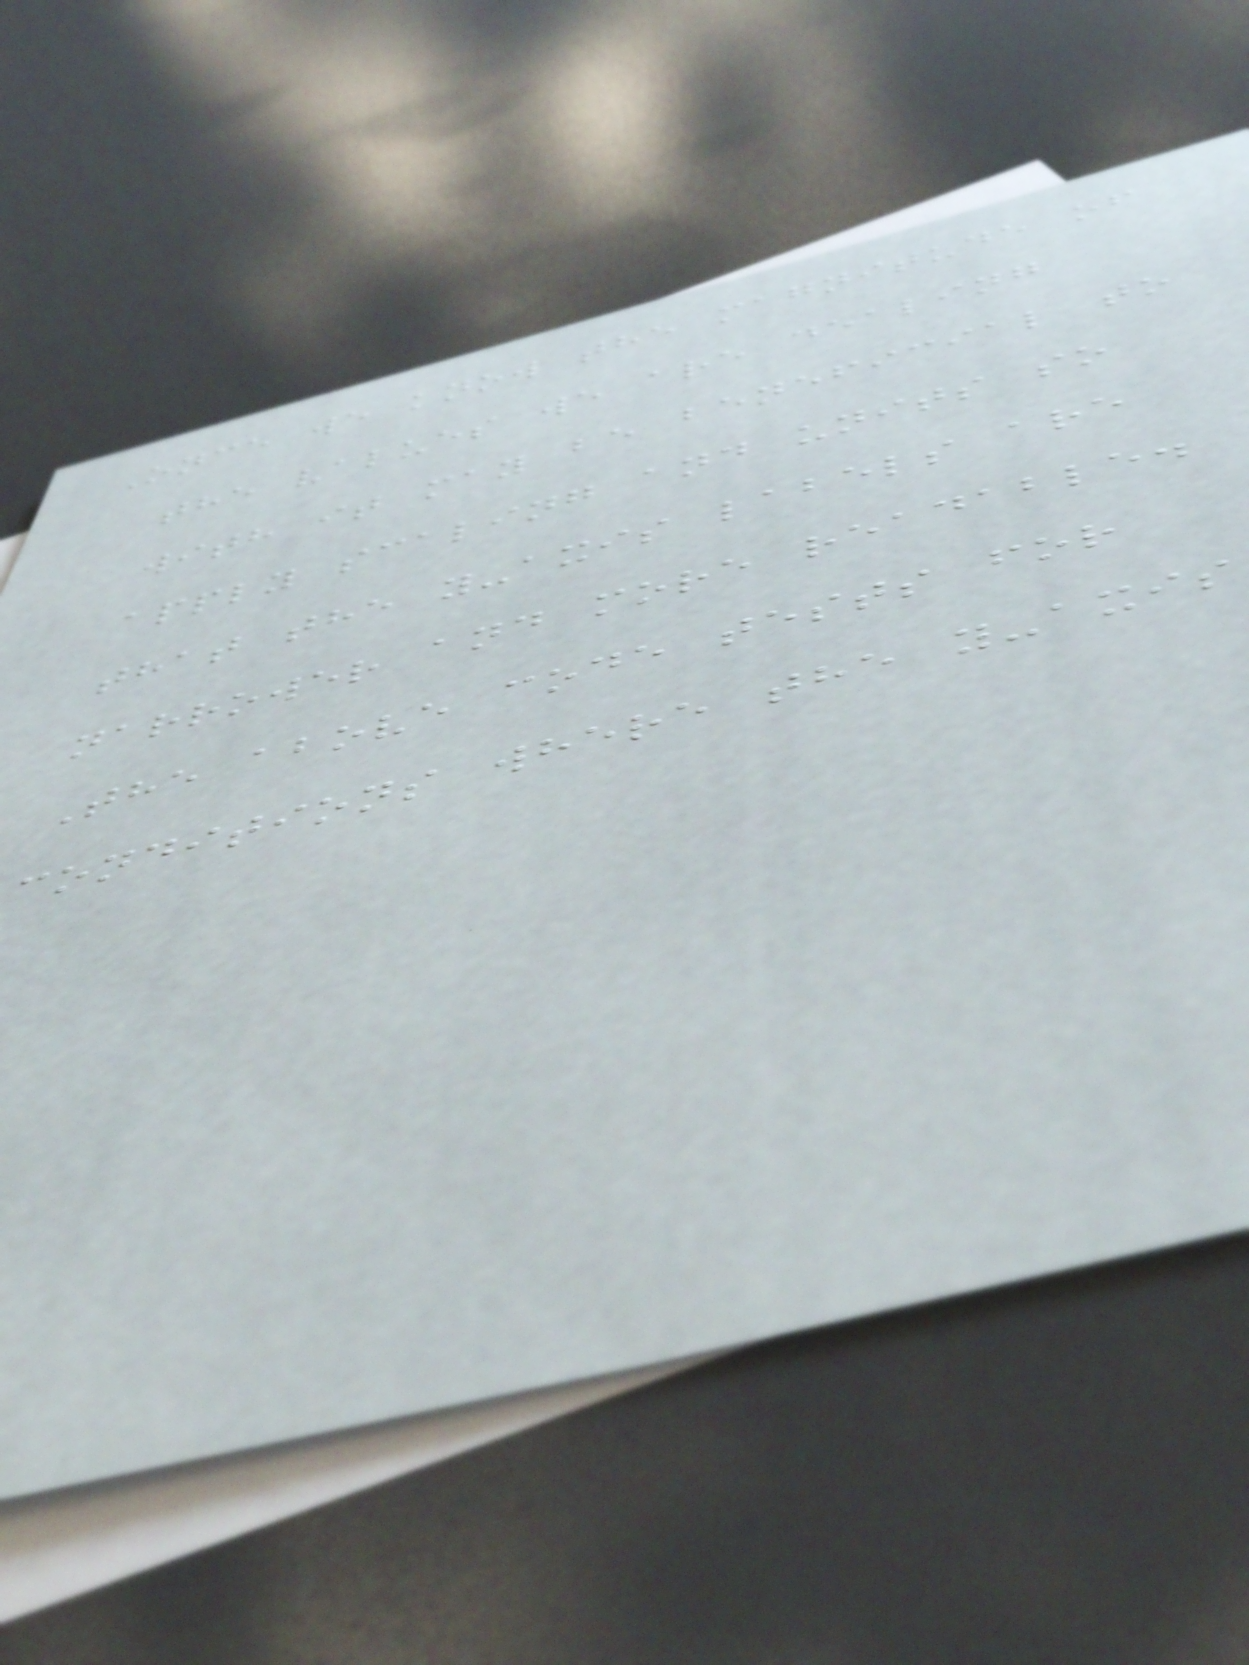Once we know the magnitude of
the values we are dealing
with it may be beneficial to
apply scaling and units so
that the y-axis labels are
narrower and more readable.
The above code tests for
conditions where the y-axis
